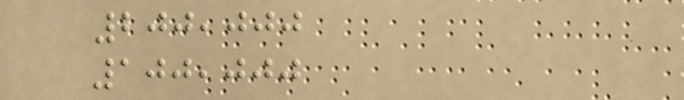200,000
100,000
